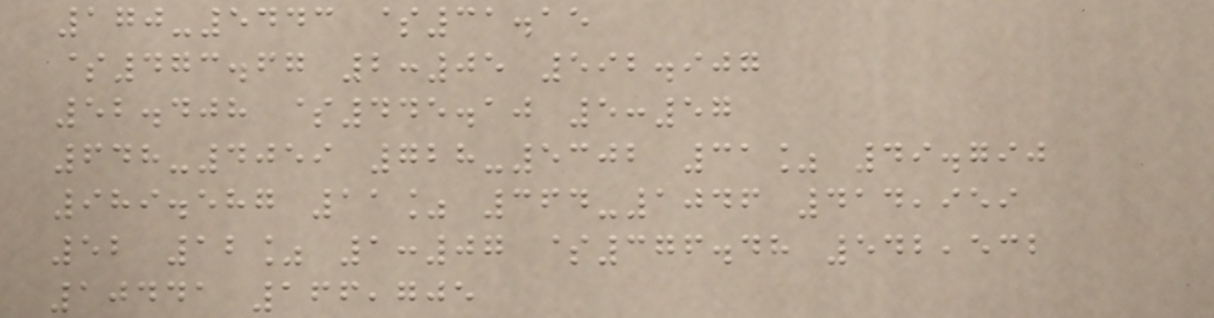170-5443 $31.15
$473.67 2:05 592.907
52.408 $445.10 5:57
648-4059 728-5302 31% 49.790
989.587 11% 364-1046 414,959
52 12% 1:07 $376.48 542,532
10441 166,705
